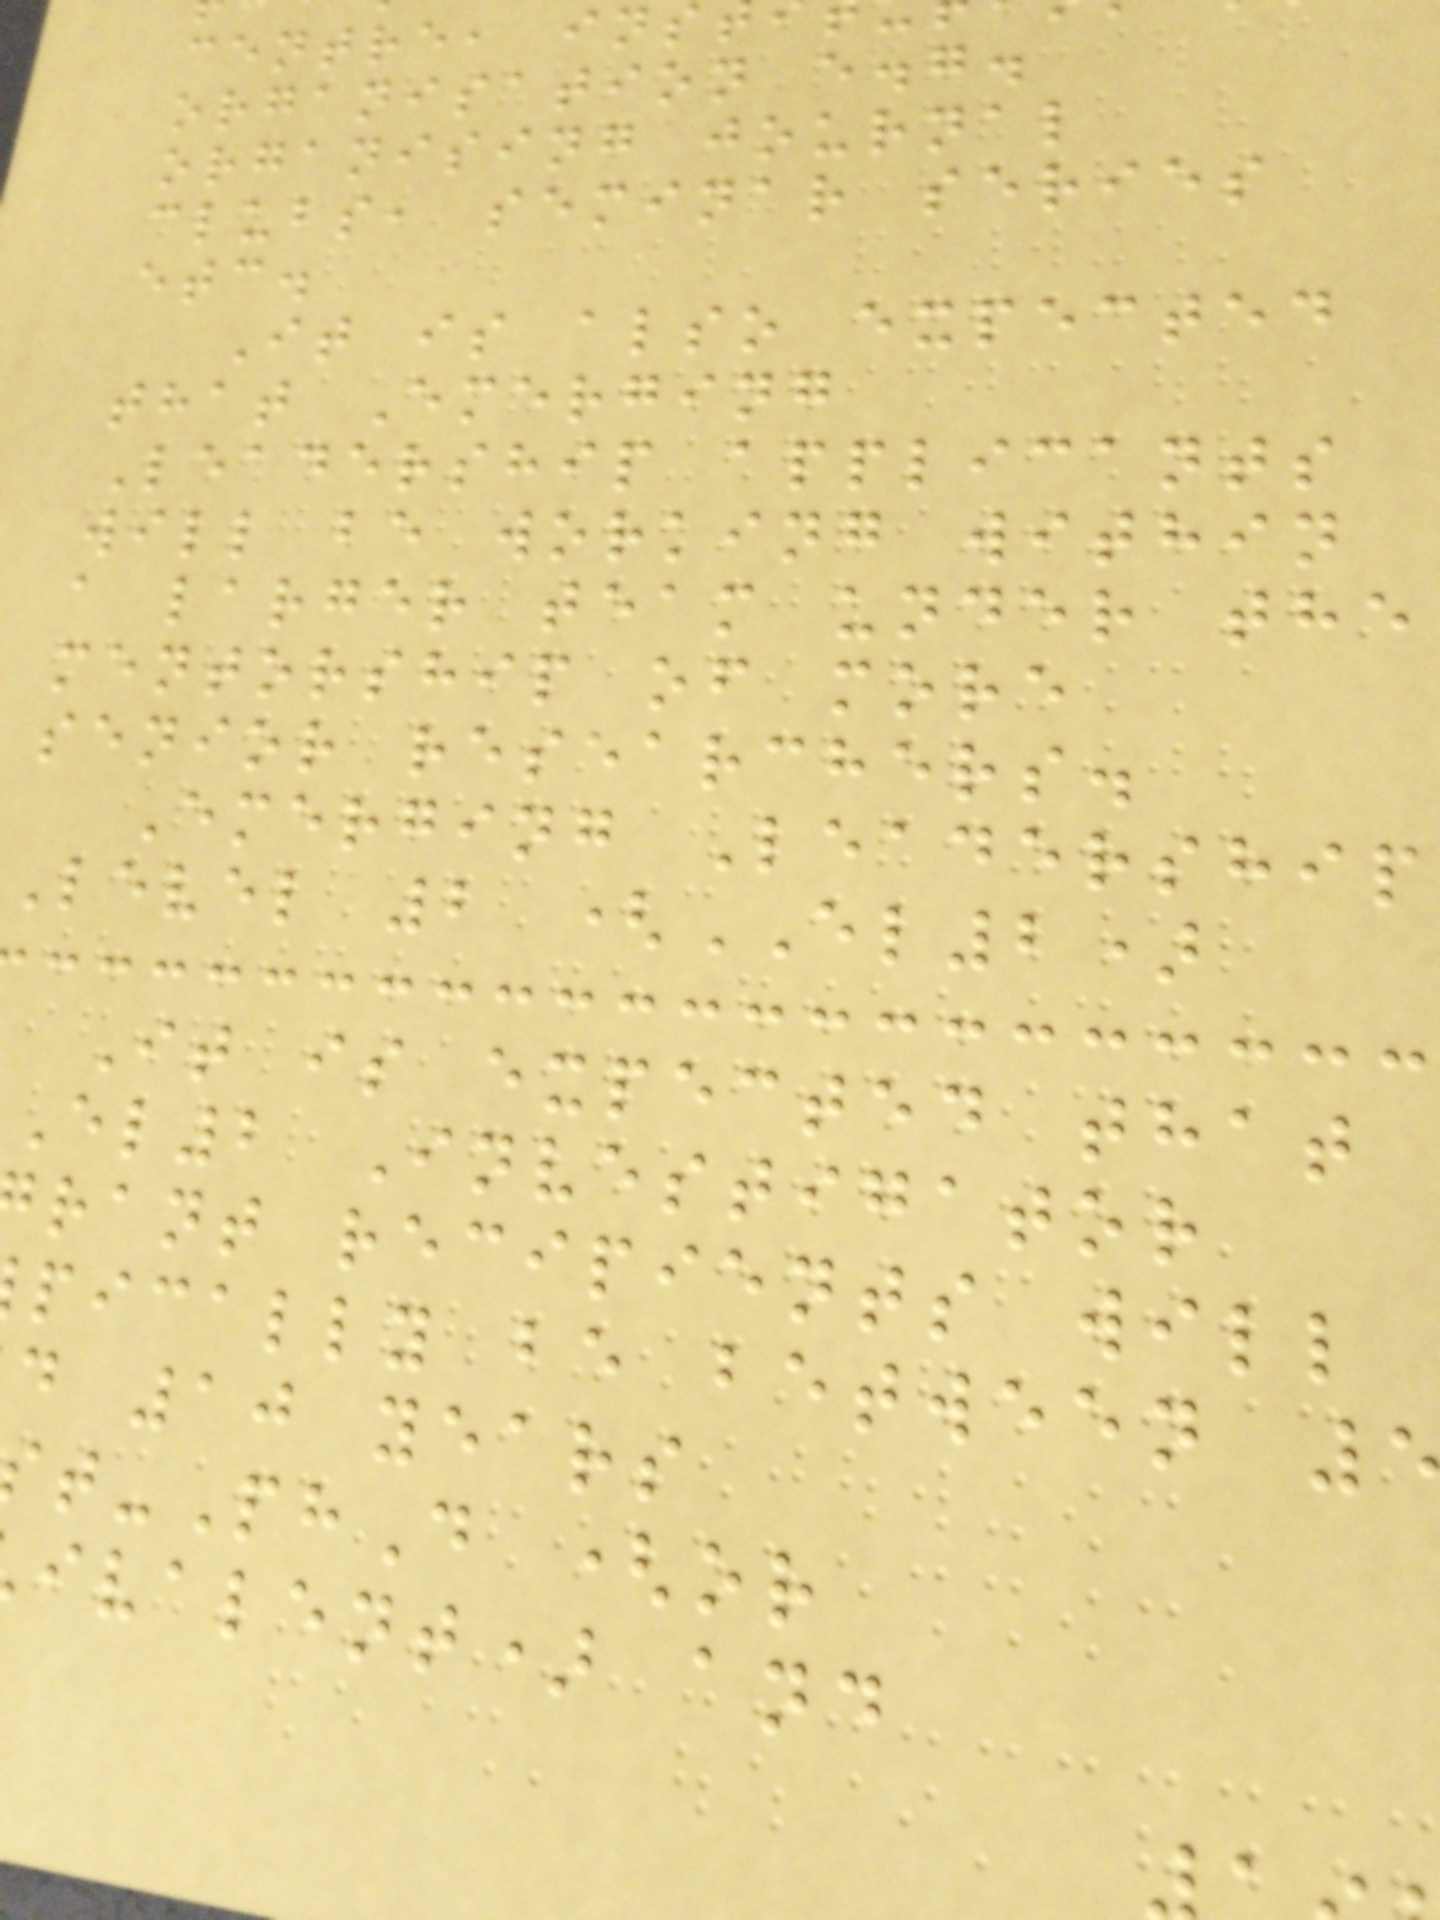centre, ins
organisation e.g.
organising journal
clubs, seminar series
etc.
It is also expected
that Emerging
Leadership applicants
will be working within
a larger team under the
mentorship of more
senior researchers.
Emerging Leadership
Level 2 (EL2)
It is expected that
el2 Investigator
rant recipients will
pically be between
d 10 years
t-PhD (or
ivalent) and
